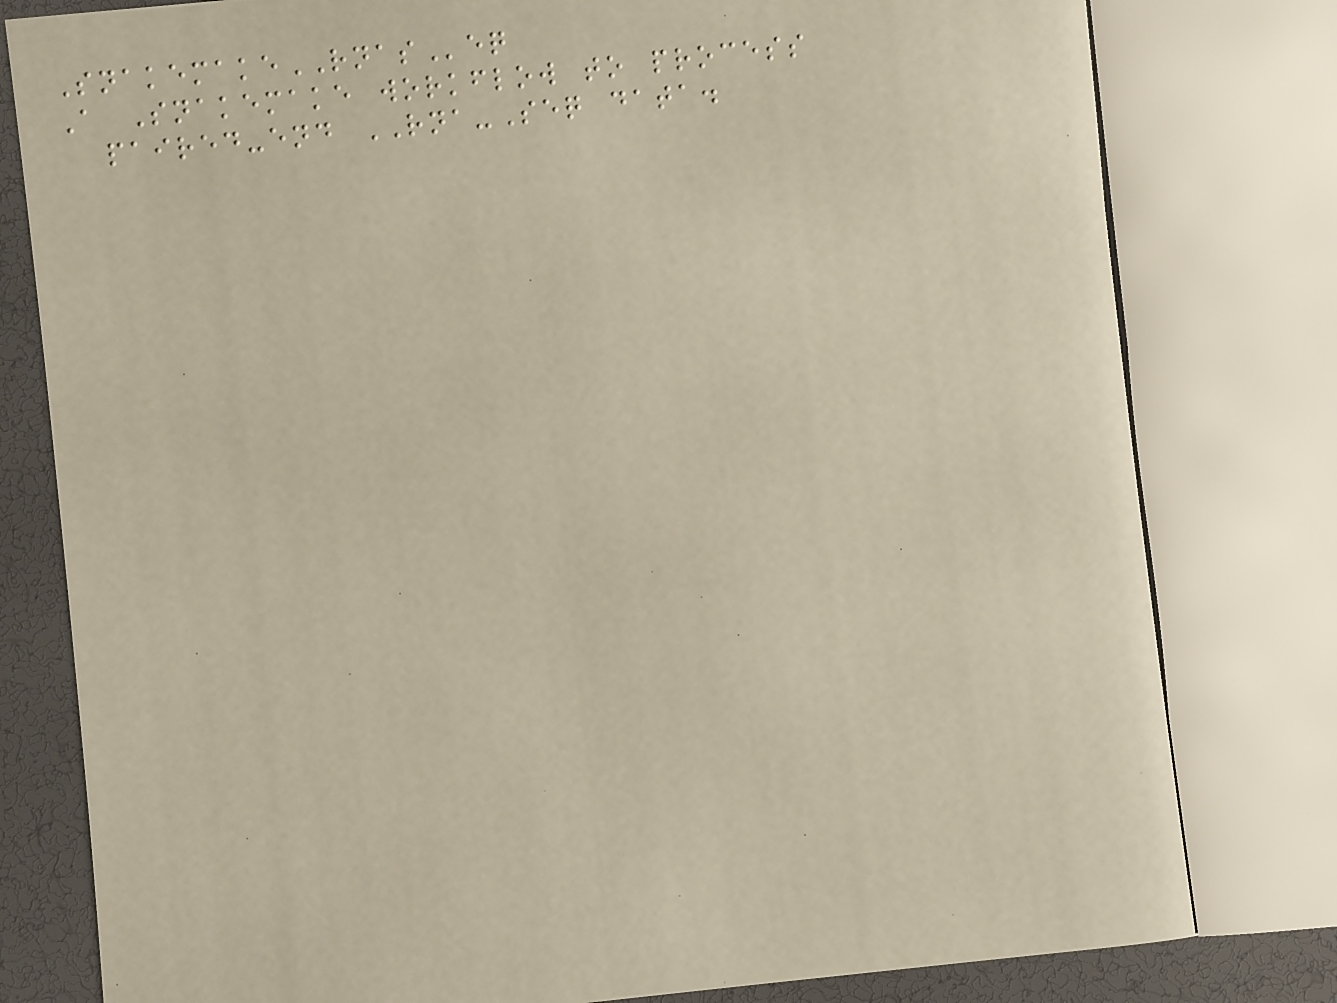SnakemakeRNASeq
A Snakemake workflow to process
paired-end RNA-Seq data.
